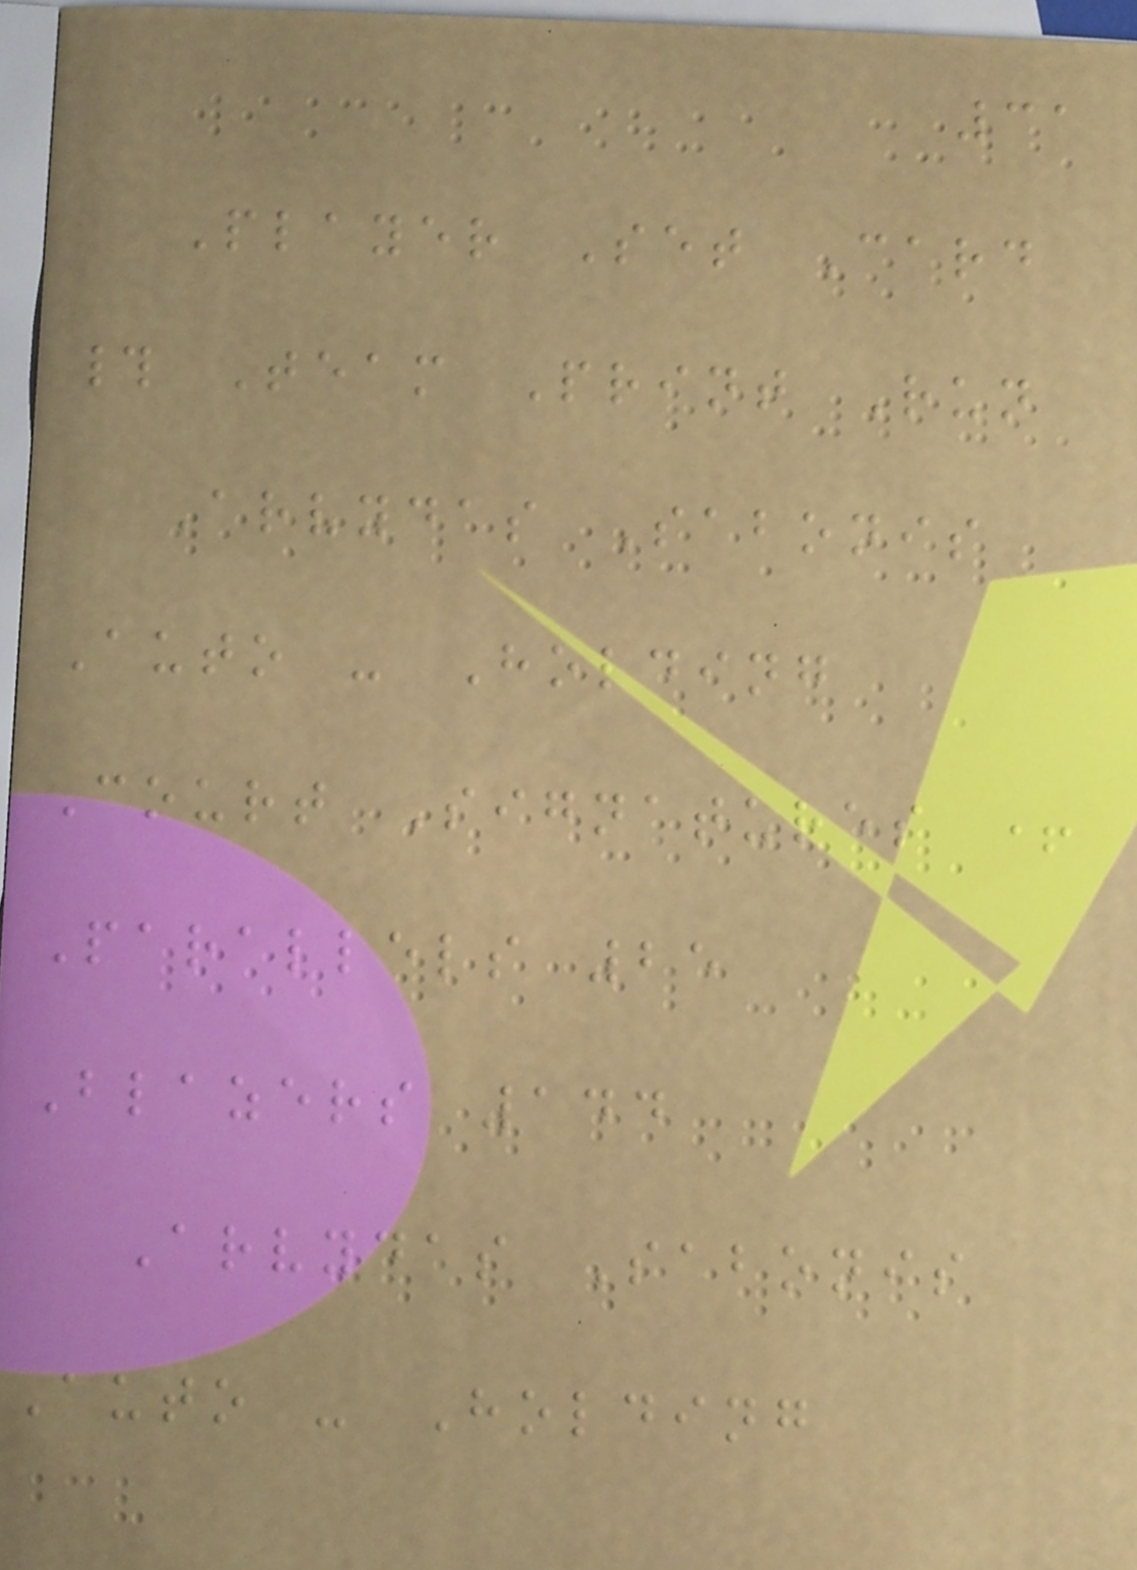31
Player Set Card
# Team Print Run
Arvydas Sabonis
Auto - Holding
Court Signatures +
Parallels 25
Blazers 144
Arvydas Sabonis
Auto - Holding
